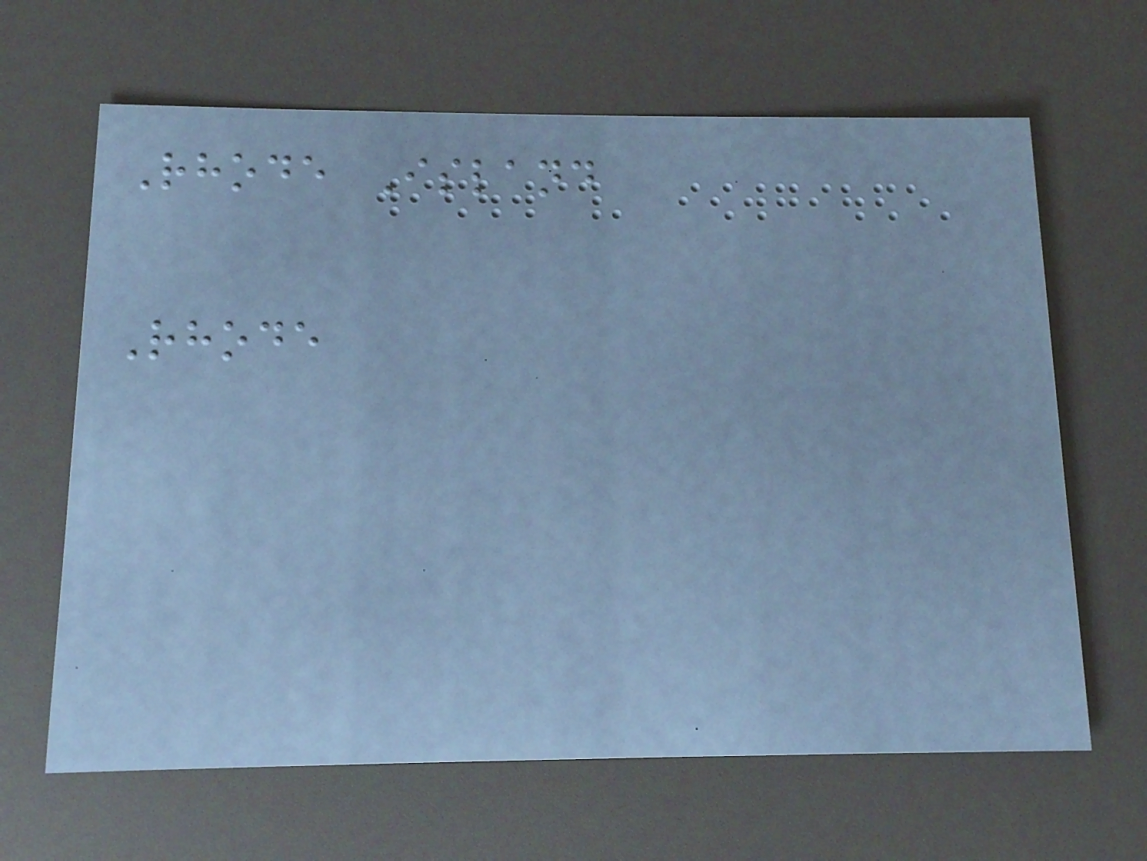Rhode Island
Rhode
